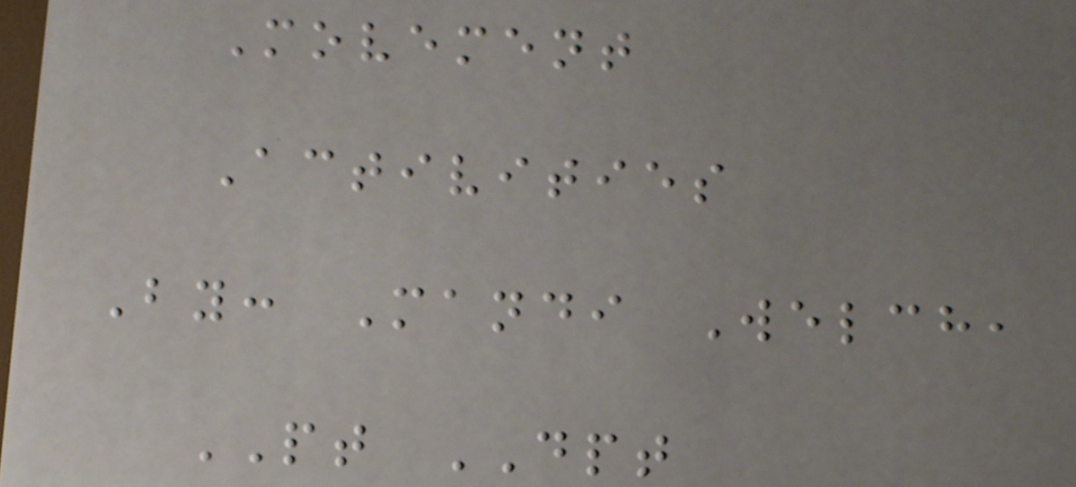Movement
Activities
By: Mandi Welch,
PT DPT
